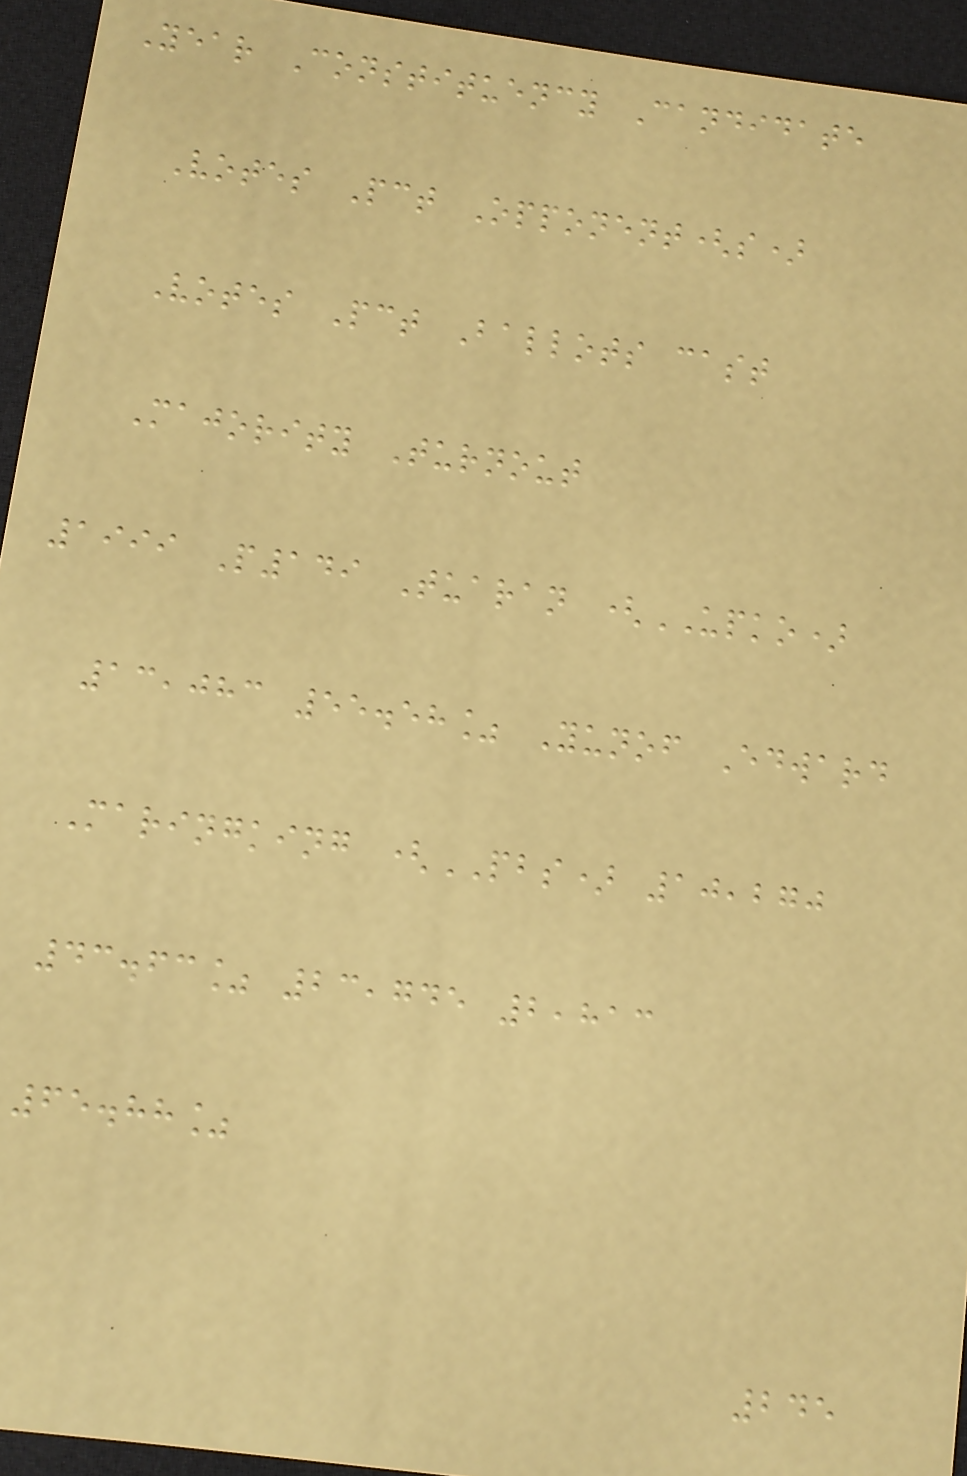Year Constituency Candidate
Votes Pct Opponent(s)
Votes Pct Ballots cast
Majority Turnout
1999 P149 Tuaran (UPKO)
13,083 55.58% Yunof Edward
Maringking (PBS) 10,270
43.63% 23,745 2,813
65.88%
245
